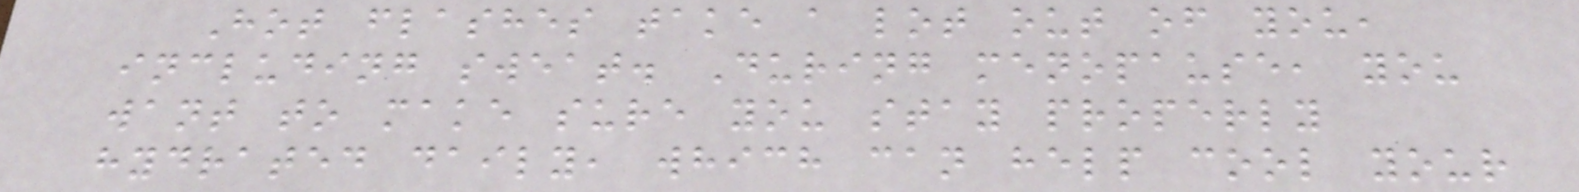Hot flashes take a lot out of you,
including sweat. During menopause, you
want to make sure you stay properly
hydrated daily, which can help cool your
